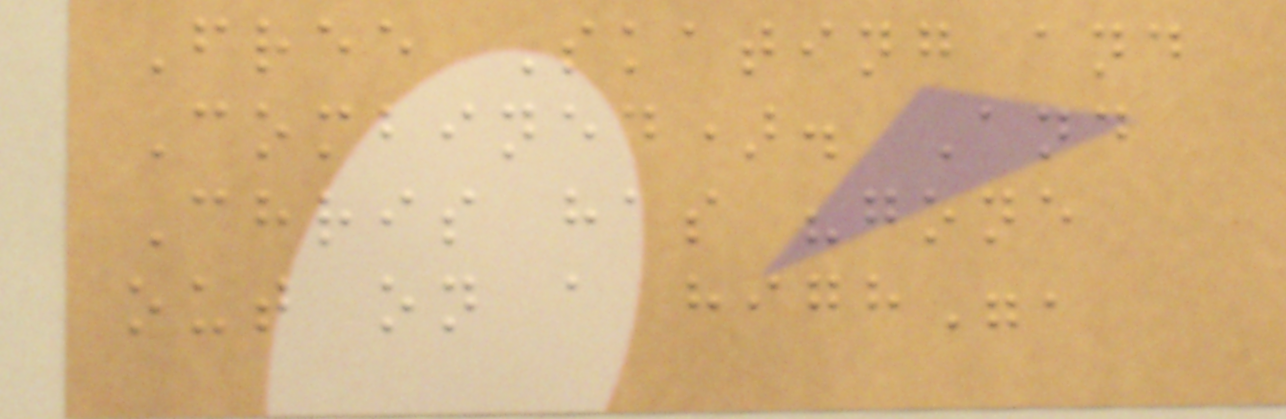Free Skating and
Combined). And
Chris has "gone
out on a high",
